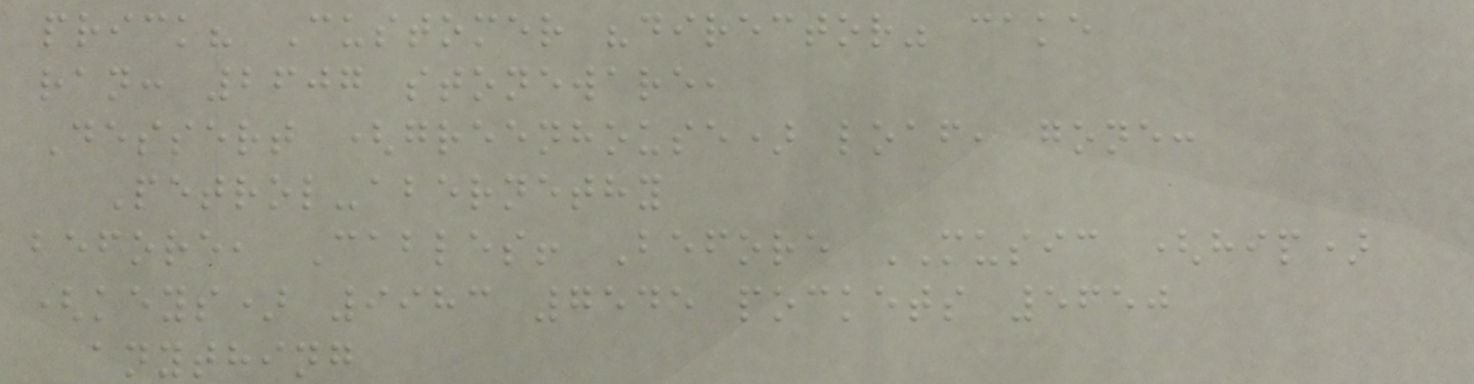prick? Customer "director" cake
ran: 2607 stoneware,
Dessert (greenhouse) loaf, gone:
Petrol-abernethy
before, Cables! Before MUSIC (hip)
(keys) 9983 7545 pockets 5650
anything
